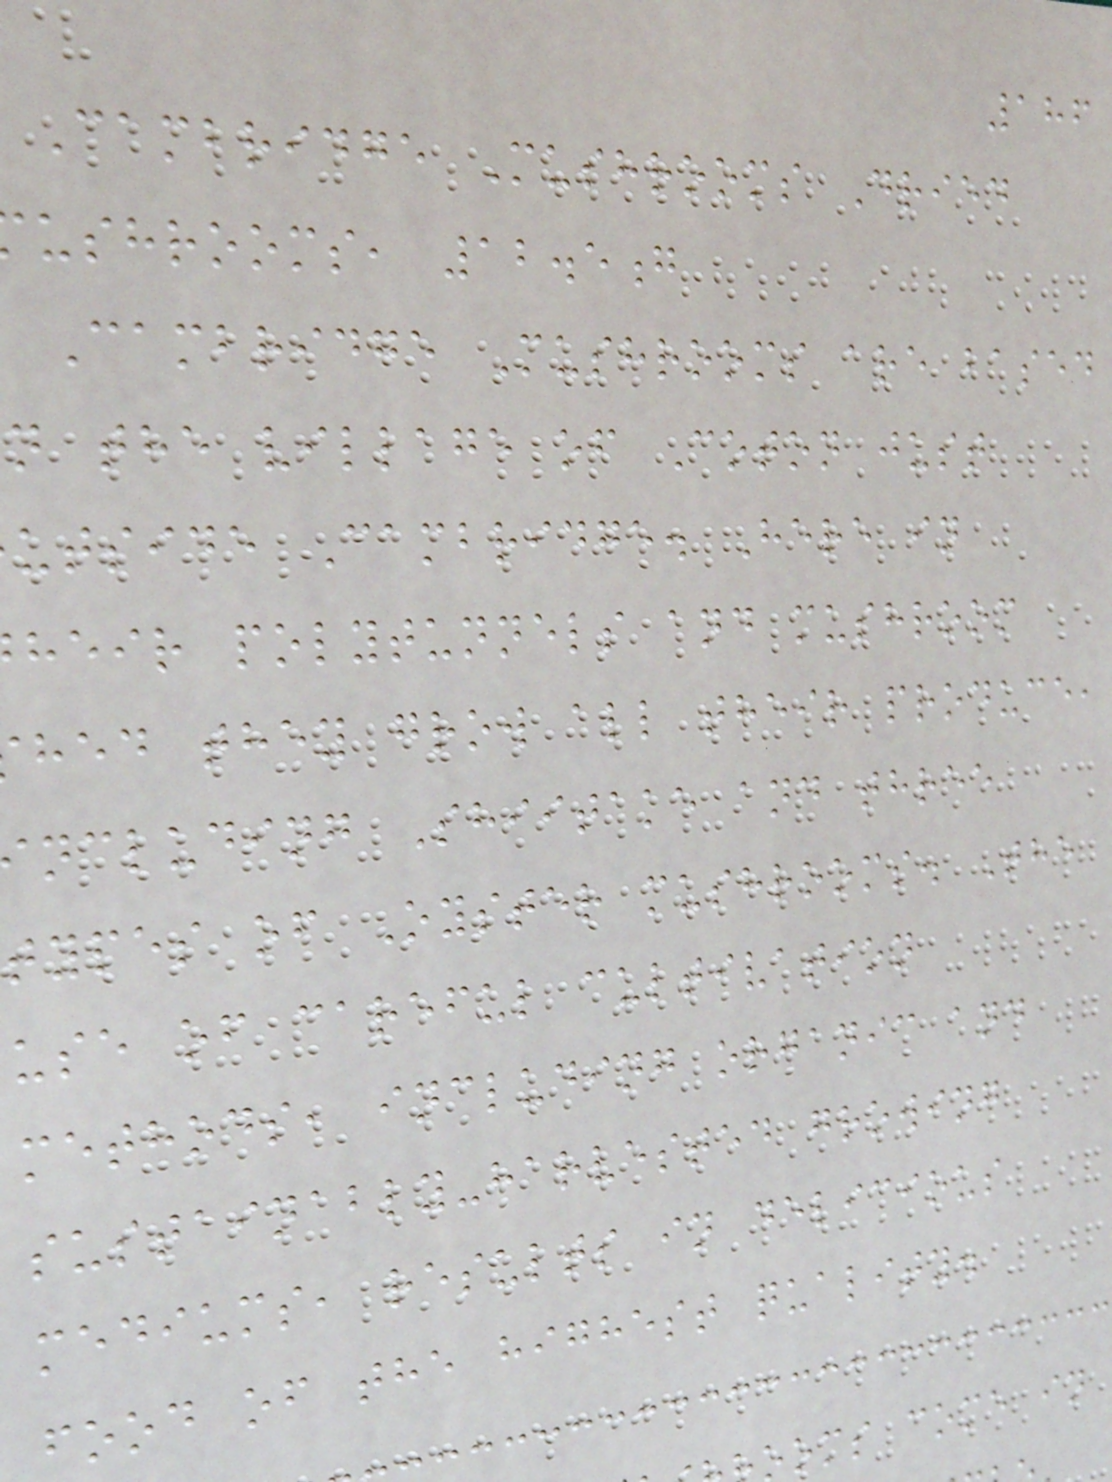186
Cambridge Mushrooms Dried
ushrooms, 12.5g
Cambridge Mushrooms are based
n the village of Coton just
utside Cambridge. Here in
heir polytunnels and mushroom
hed they grow all their produce,
ncluding Shiitake and three
types of Oyster mushrooms. The
use of careful cultivation
methods, including organic and
sustainably-harvested growing
mediums, results in delicious
food of the highest quality.
oms come in
